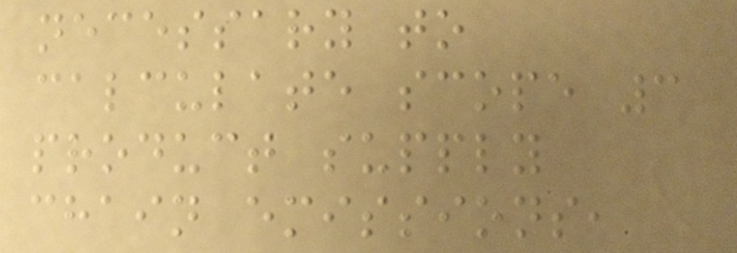necessary to
calculate scope 3
product supply
chain emissions,
